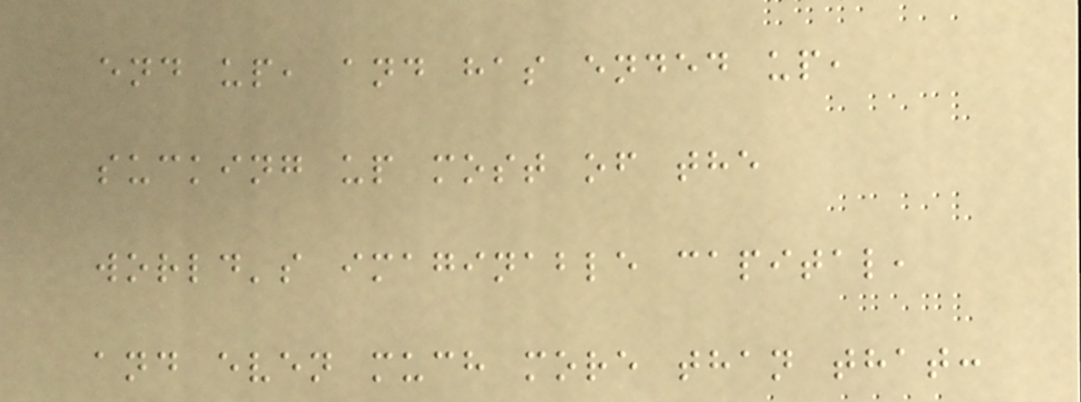end up, and has ended up,
sucking up most of the
world's imaginable capital,
and even much more than that:
